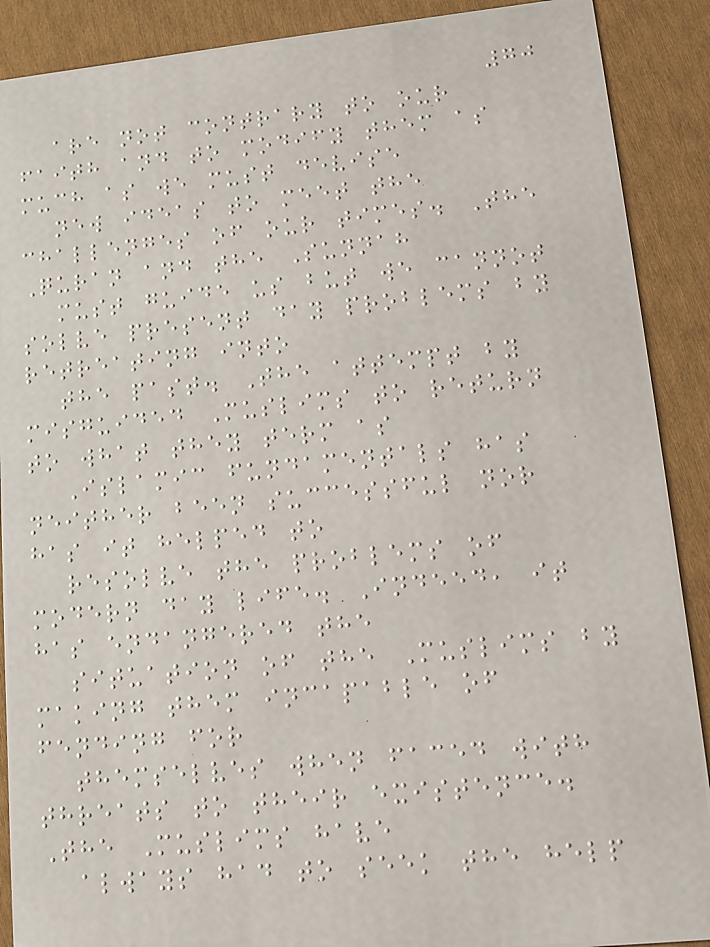70
are not contrary to our
faith and to modify them as
much as we must devise
new ideas to meet the
challenges of our times. The
Quran and the Sunnah
must guide us but we cannot
solve present day problems by
retreating into
the past. The attempt by
misguided Muslims to return
to what they term as
Islamic fundamentals has
neither been successful nor
has it helped to
resolve the problems of
modern day life. Indeed, it
has endangered the
situation of the Muslims by
making them incapable of
fending for
themselves when faced with
threats to their existence.
The Muslims have
always had to seek the help
